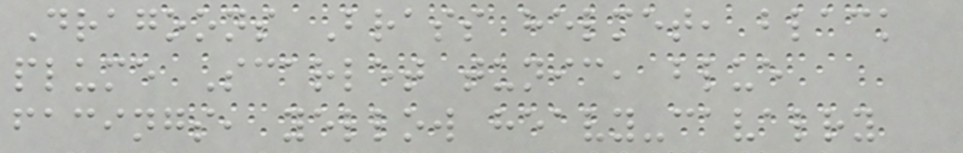Dragoons Brass helmet, black
plume Scarlet tunic, blue
facings, yellow heavy-cavalry
